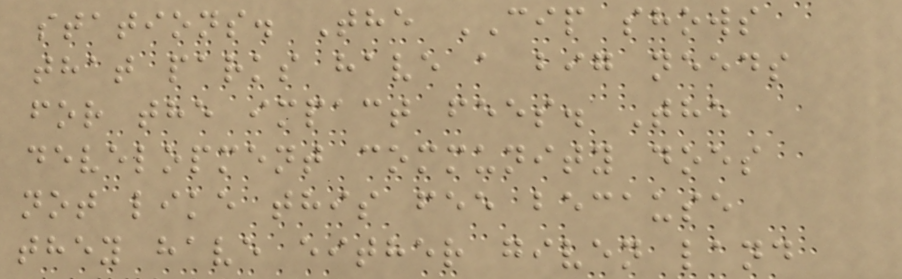stations. The CIP shows
that parks have a big needs
for the impact fees. The
development community does
not like this fee because
they have either given land
